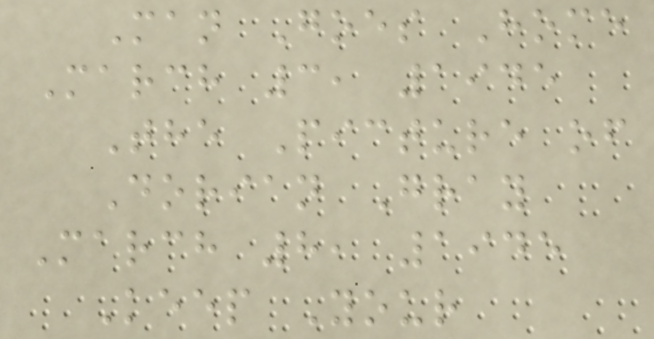Man Goes Home
March 3, 1945
The Picture of
Dorian Gray
March 8, 1945
Keep Your
